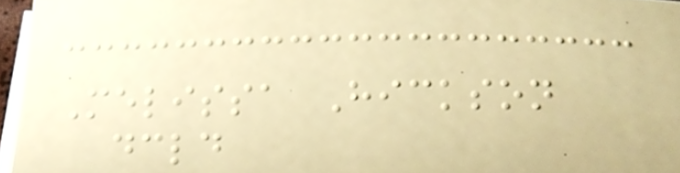Melissa Hickson
declared
